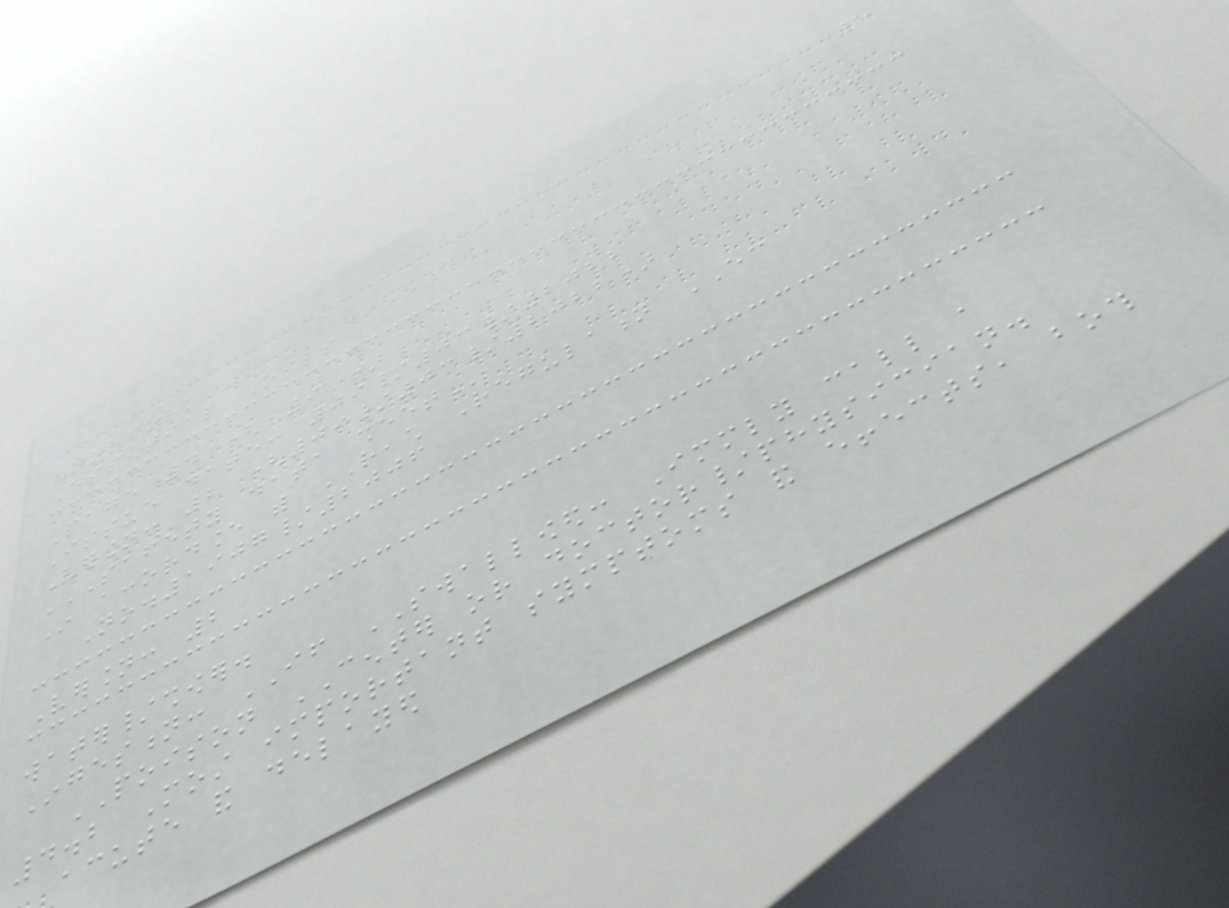5
Norfolk
Essential Oils
Page 4 ( 9 )
Issue date: 09/03/2022
Version: 2 (09/03/2022)
SAFETY DATA SHEET
In accordance with REACH Regulation EC
No.1907/2006
Version: 2
water/shower.
Ingestion: IF SWALLOWED: Immediately call a
POISON CENTER or doctor/physician.
4.2 Most important symptoms and effects, both
acute and delayed
